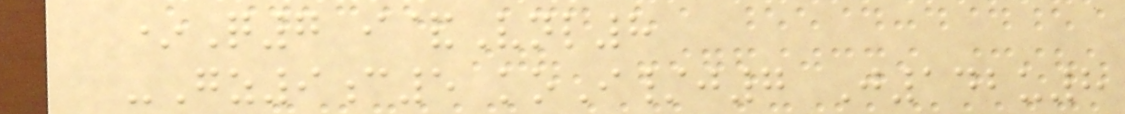*Q7 i&Vnl8
-Gz9c5 koI/j7 J142u8
